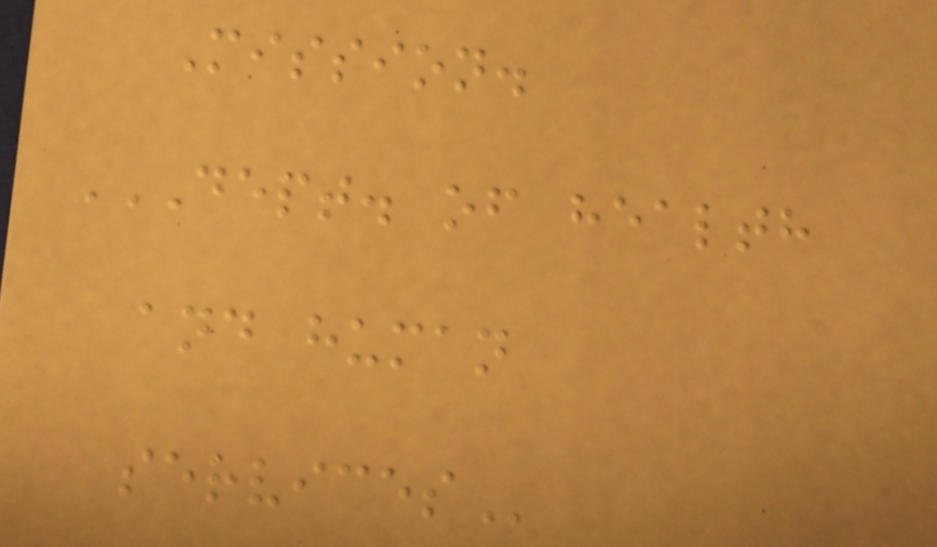Mission.
DEPT. OF HEALTH
AND HUMAN
SERVICES
